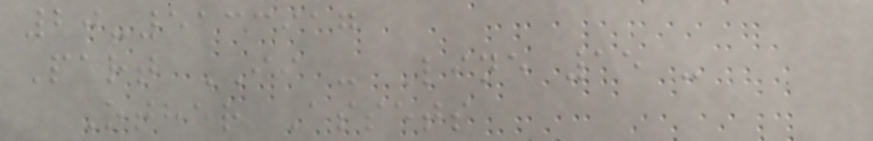20-5133917
Part II - Line 15 -
Other Assets
